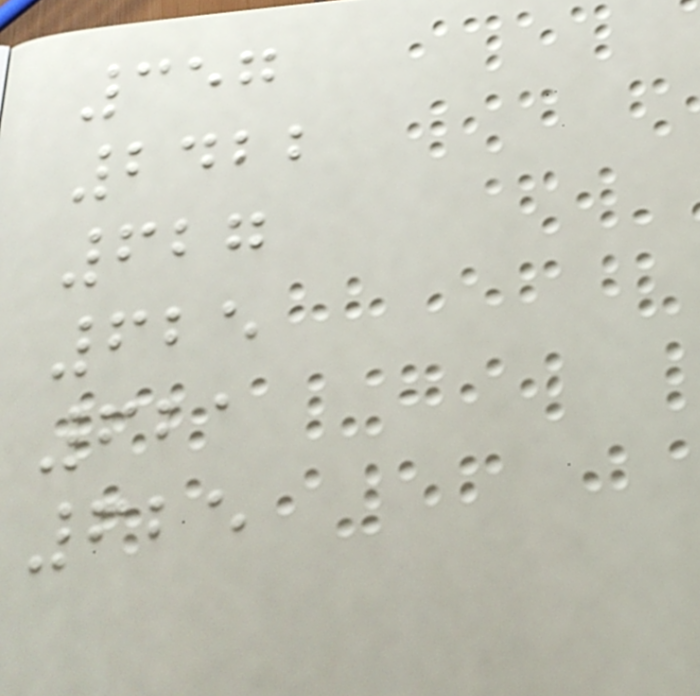357
2422
627
625
621
625
